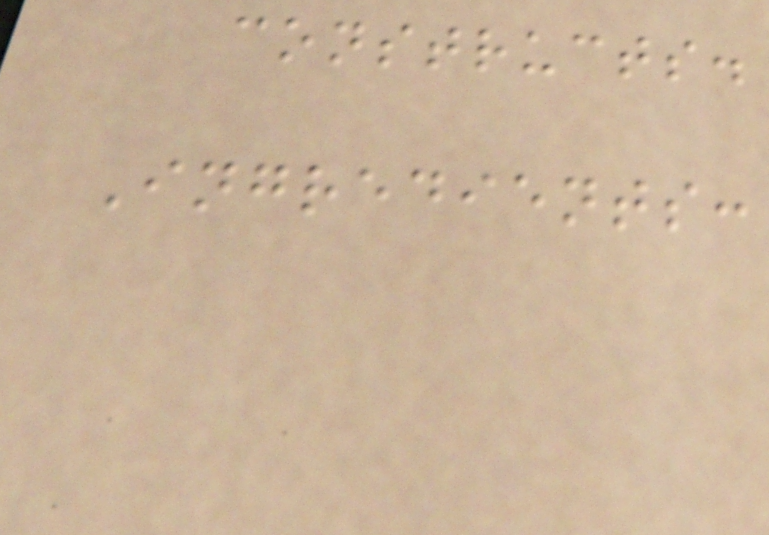constructs.
Ingredients:
